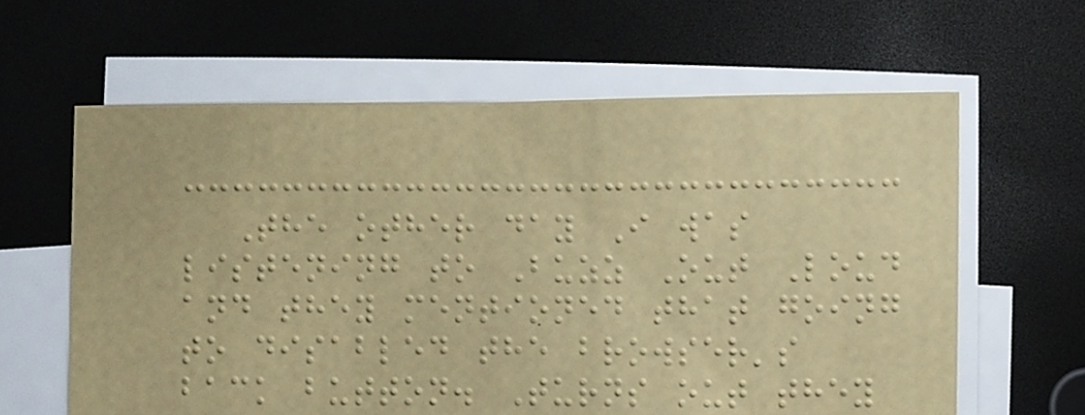The other day I was
listening to Buzz Out Loud
and they mentioned that going
to disabled the browser's
back button. Turns out they
